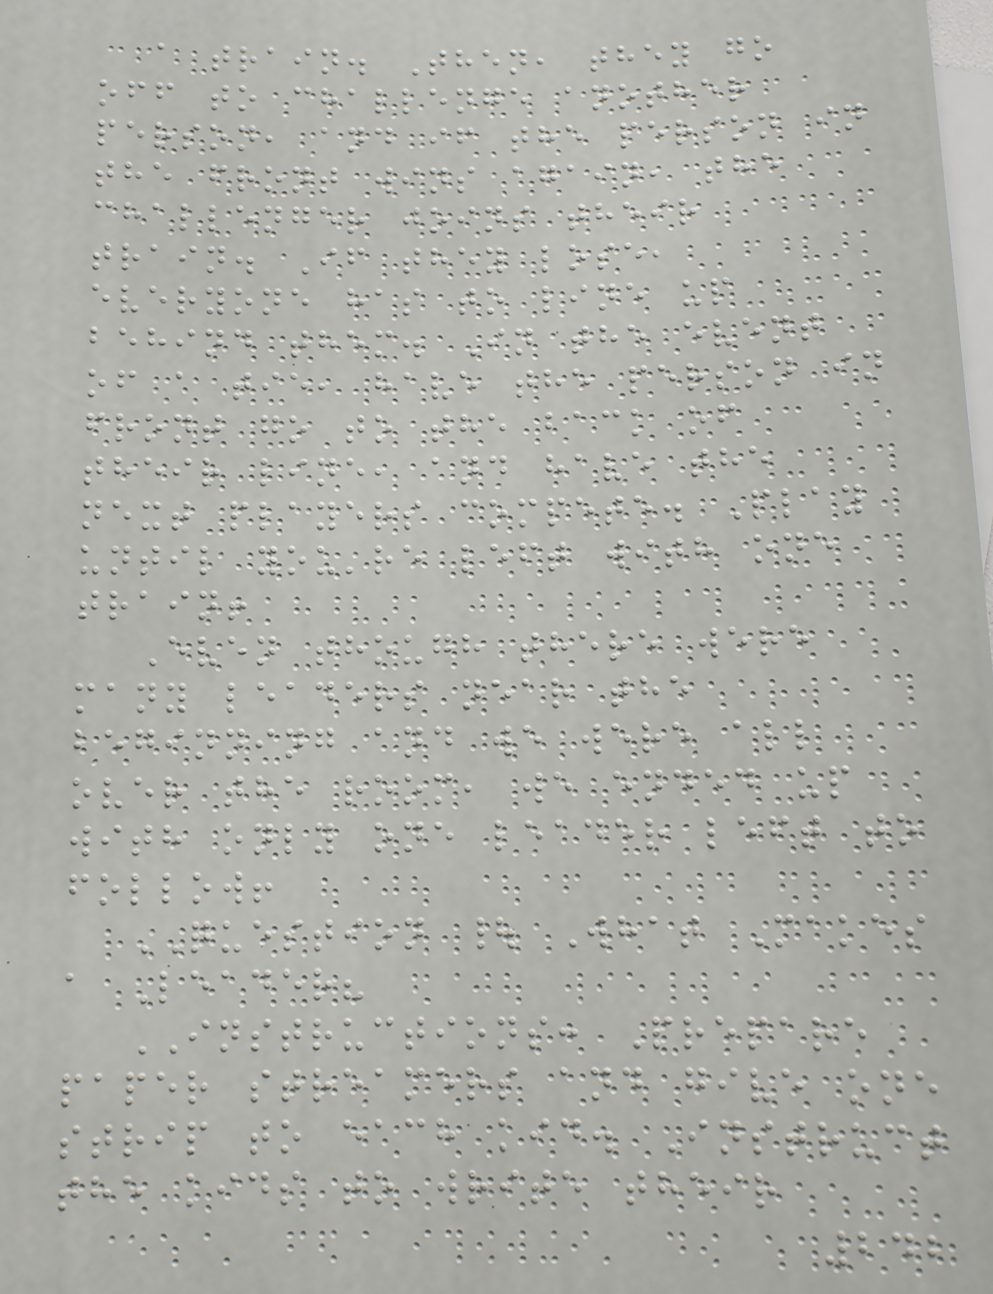a train. Then, they go
off to challenge another
person, and if the person in
the front wins again, the
challenger joins their
train. If they lose,
everyone has to line up
behind them. In the event
of a tie, have the person in
front go to the back of
their line, and have the
next players compete. Play
until you're left with one
train!
Even though there were
many leaders near the
beginning and we were all
over the room, we ended up
with only one leader left to
follow!
QUESTION | What Makes
a Leader?
INSTRUCTIONS: Prepare
paper streamers and give one
strip to each kid. Instruct
the kids to write their
242
